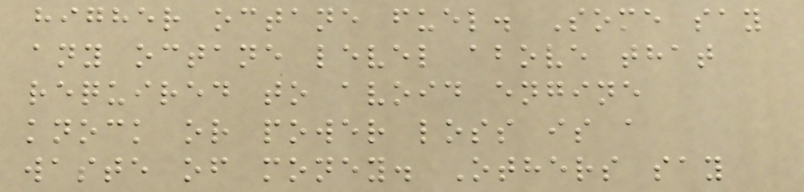higher octane fuel. Some say
any octane level above that
required to avoid engine
knock or power loss is a
waste of money. Others say
